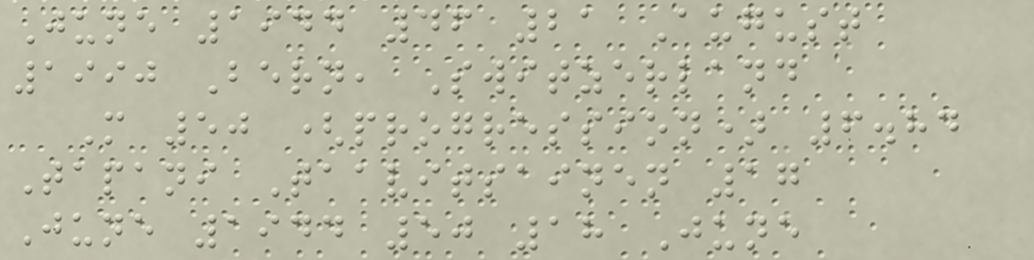June 1944 46 21 August
1990 Bern, Switzerland
M 50 (progression) 6.84
Tapani Taavitsainen 17
June 1944 50 18 June
